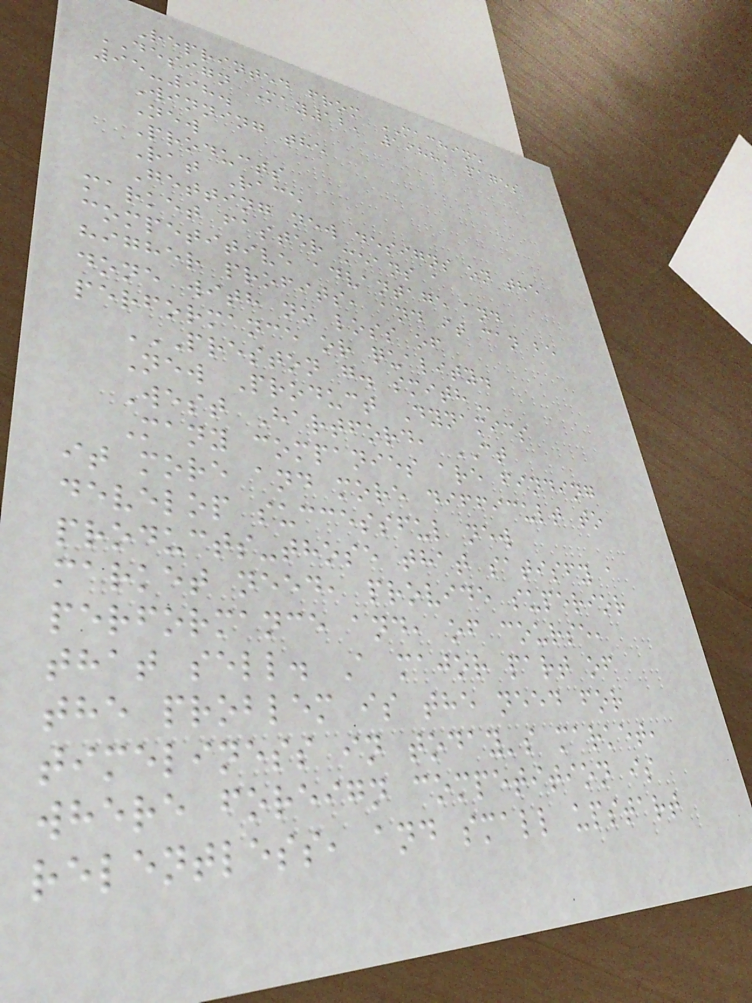Reprinted from MACHINE
DESIGN May12, 1988, pages
95-98.
Winning the
New
Products
Rat Race
Getting new designs on the
market faster means a
competitive advantage and
higher profits, and it can be
done with no loss of
performance or quality.
PRESTON G. SMITH
New Product Dynamics
West Hartford, CT
Many companies are finding
it more and more difficult to
develop successful new
products-those that satisfy a
market need, provide superior
performance and, of course,
that sell. A major part of
the problem is the need for
timeliness in today's market,
where foreign competition is
relentless, and small upstart
